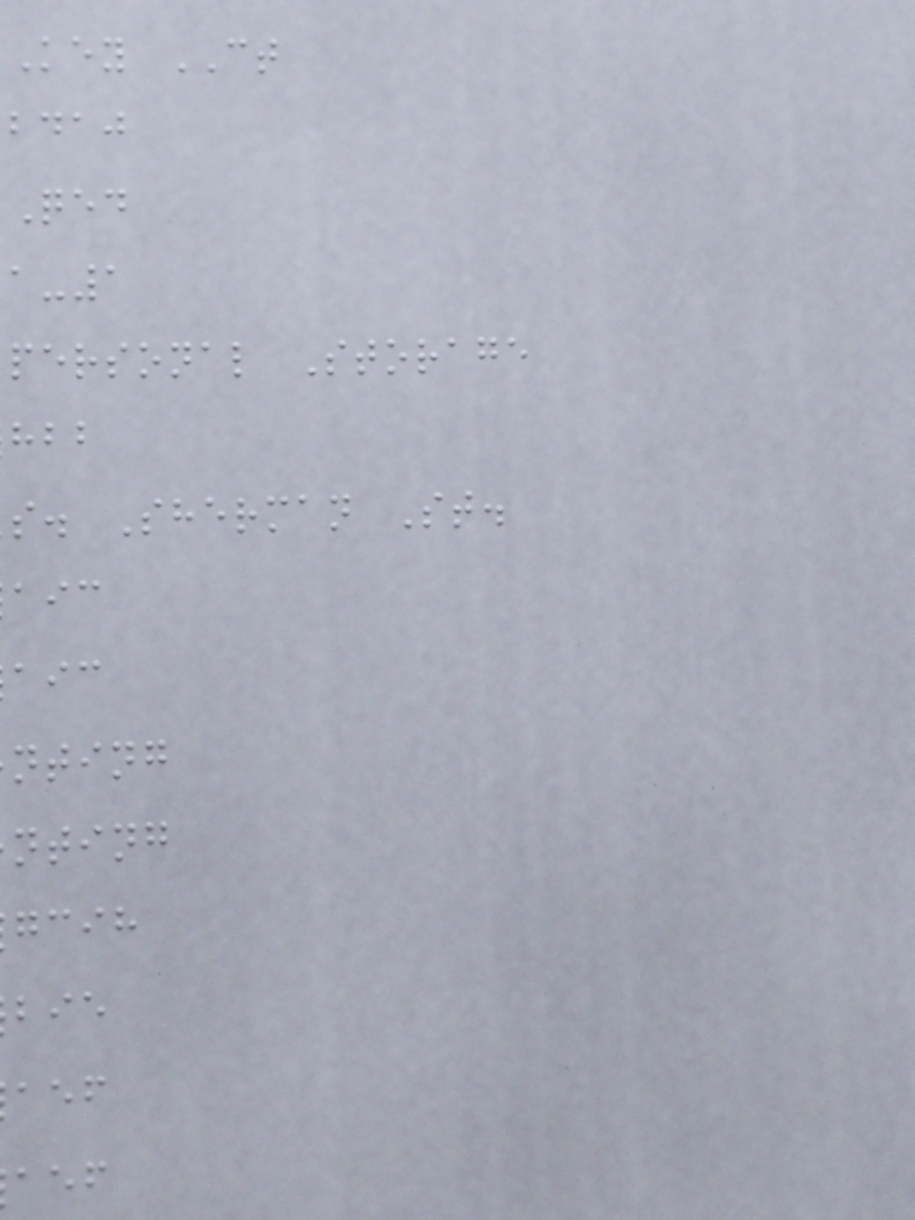key CT
bdaj
a-1
personal Storage
s. Sherman St.
nting
nting
gcih
